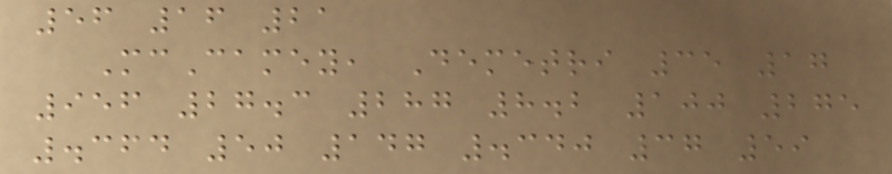56 16 21
McCamey, Demetri 35 17
956 27.3 287 8.2 100 275
.364 50 147 .340 37 59
